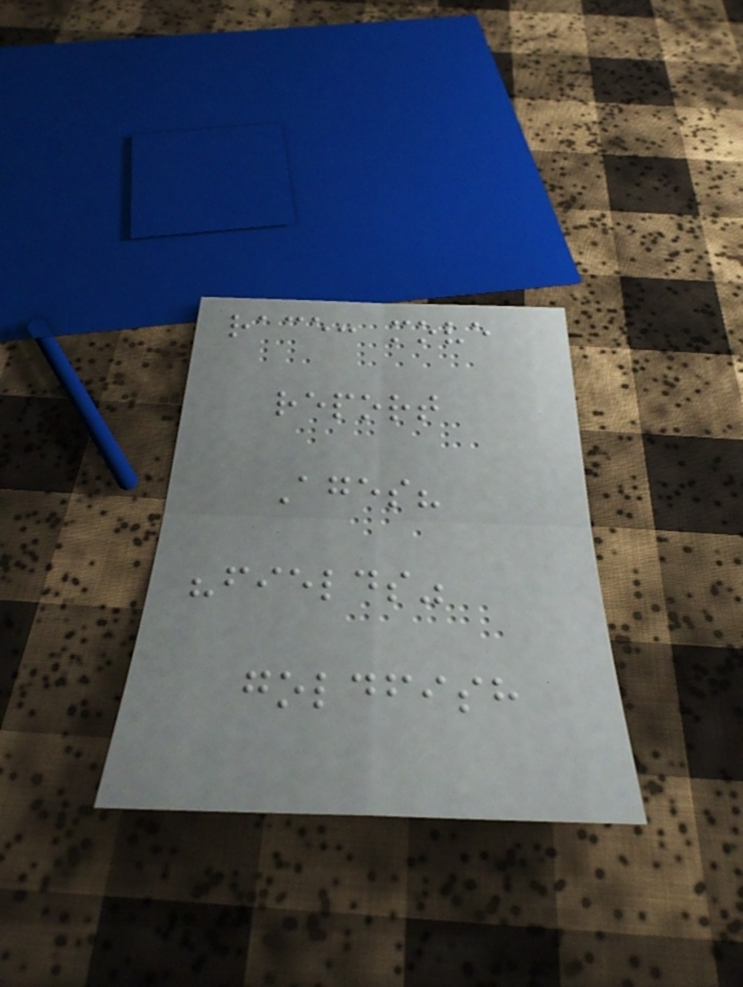race: move
report
Ages?
"fields"
goldfish
